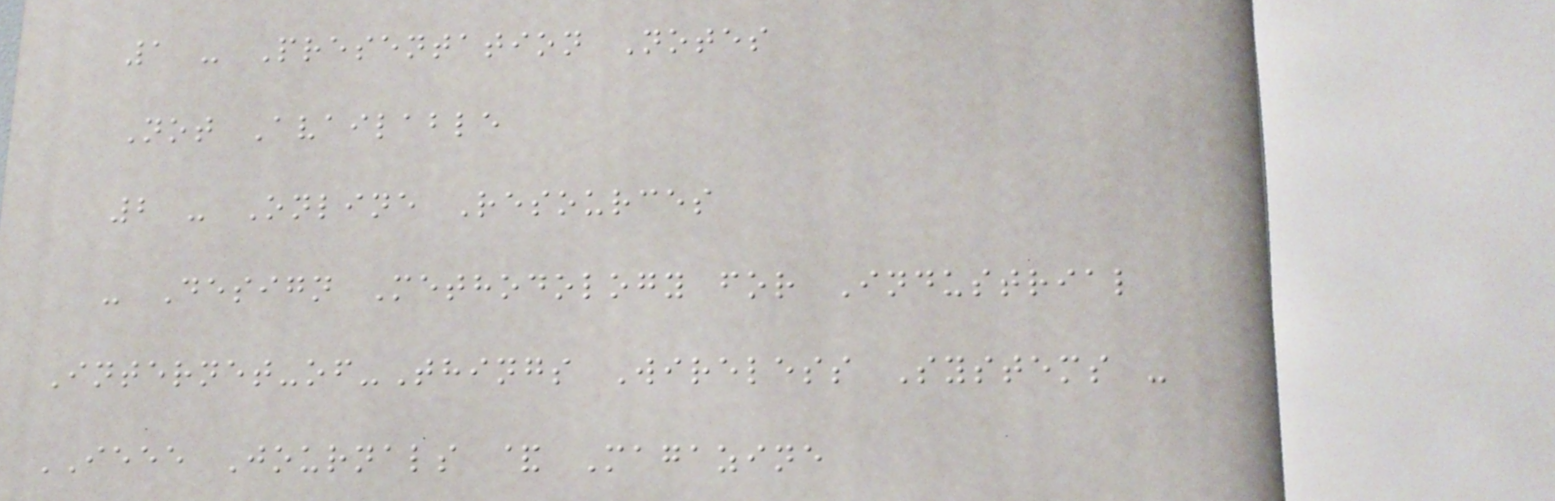1 - Presentation Notes
Not Available
2 - Online Resources
- Design Methodology for Industrial
Internet-of-Things Wireless Systems -
IEEE Journals & Magazine
